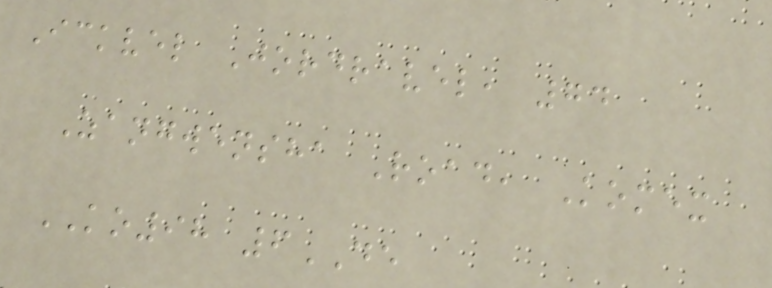Ickvel Jordravel, 74
Zangwensha Road, Komex
KO98 6DE
